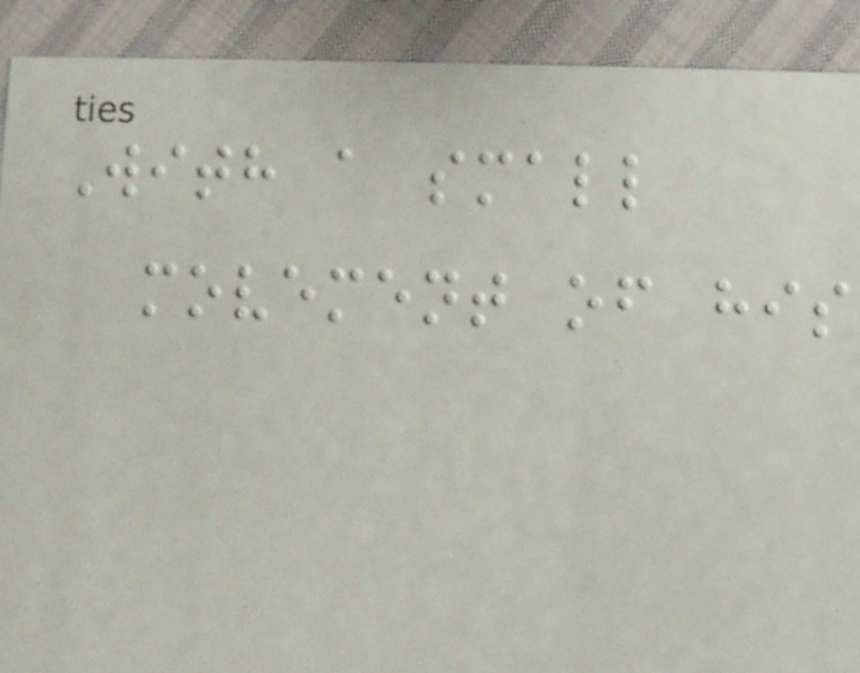With a small
movement of his
